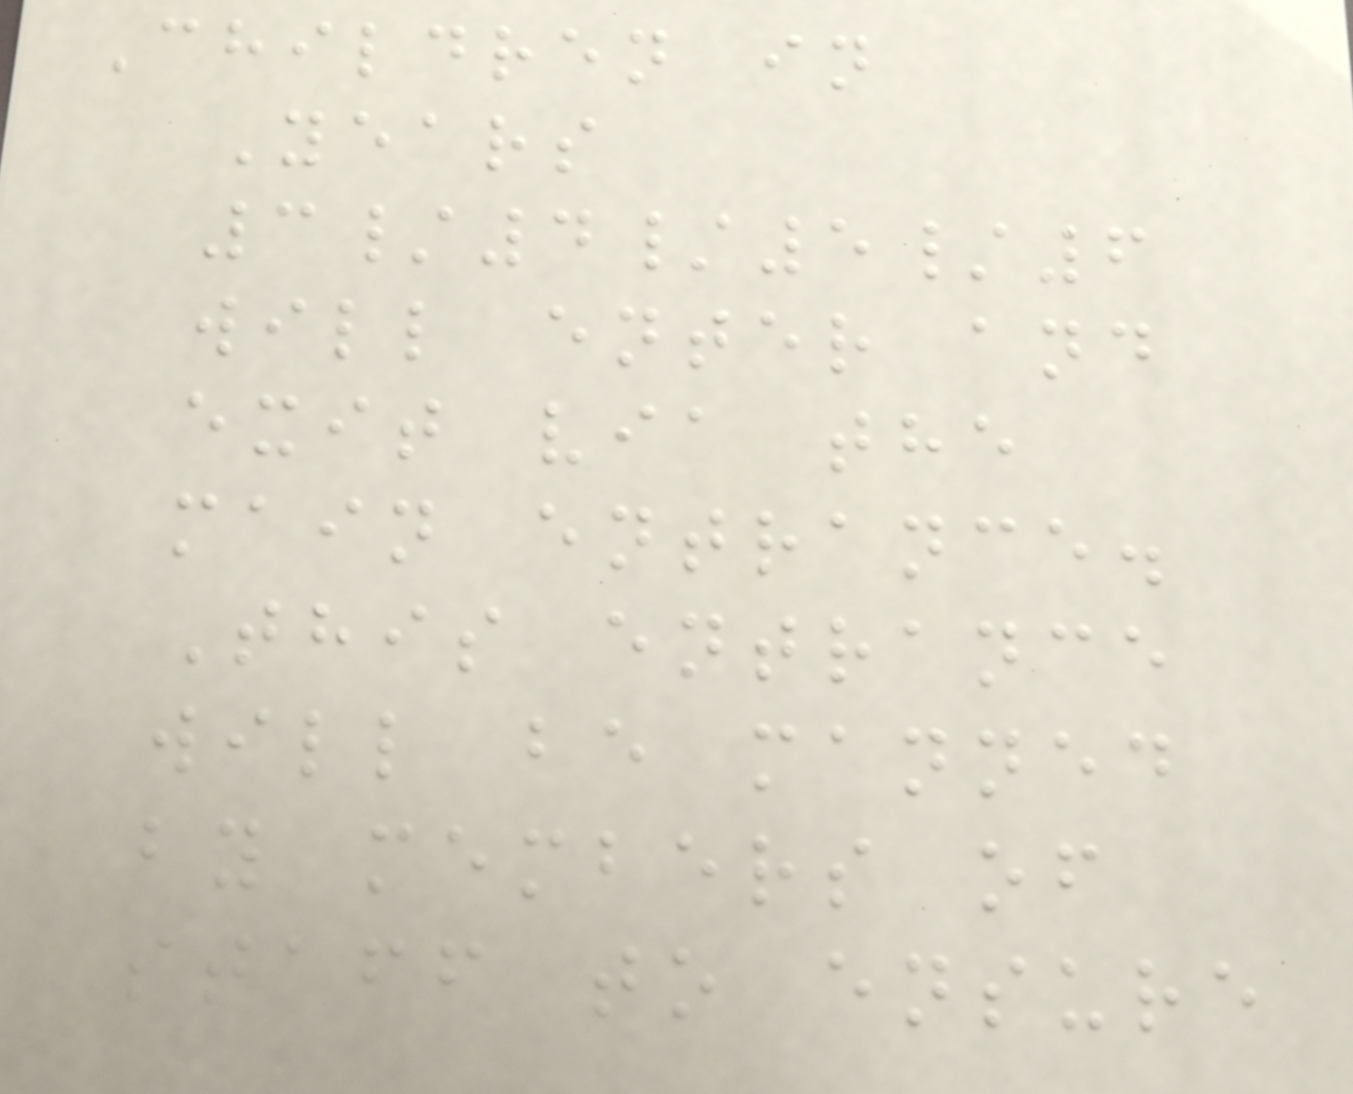Children in
Years
3/4/5/6
will enter and
exit via the
main entrance.
This entrance
will be manned
by members of
staff to ensure
